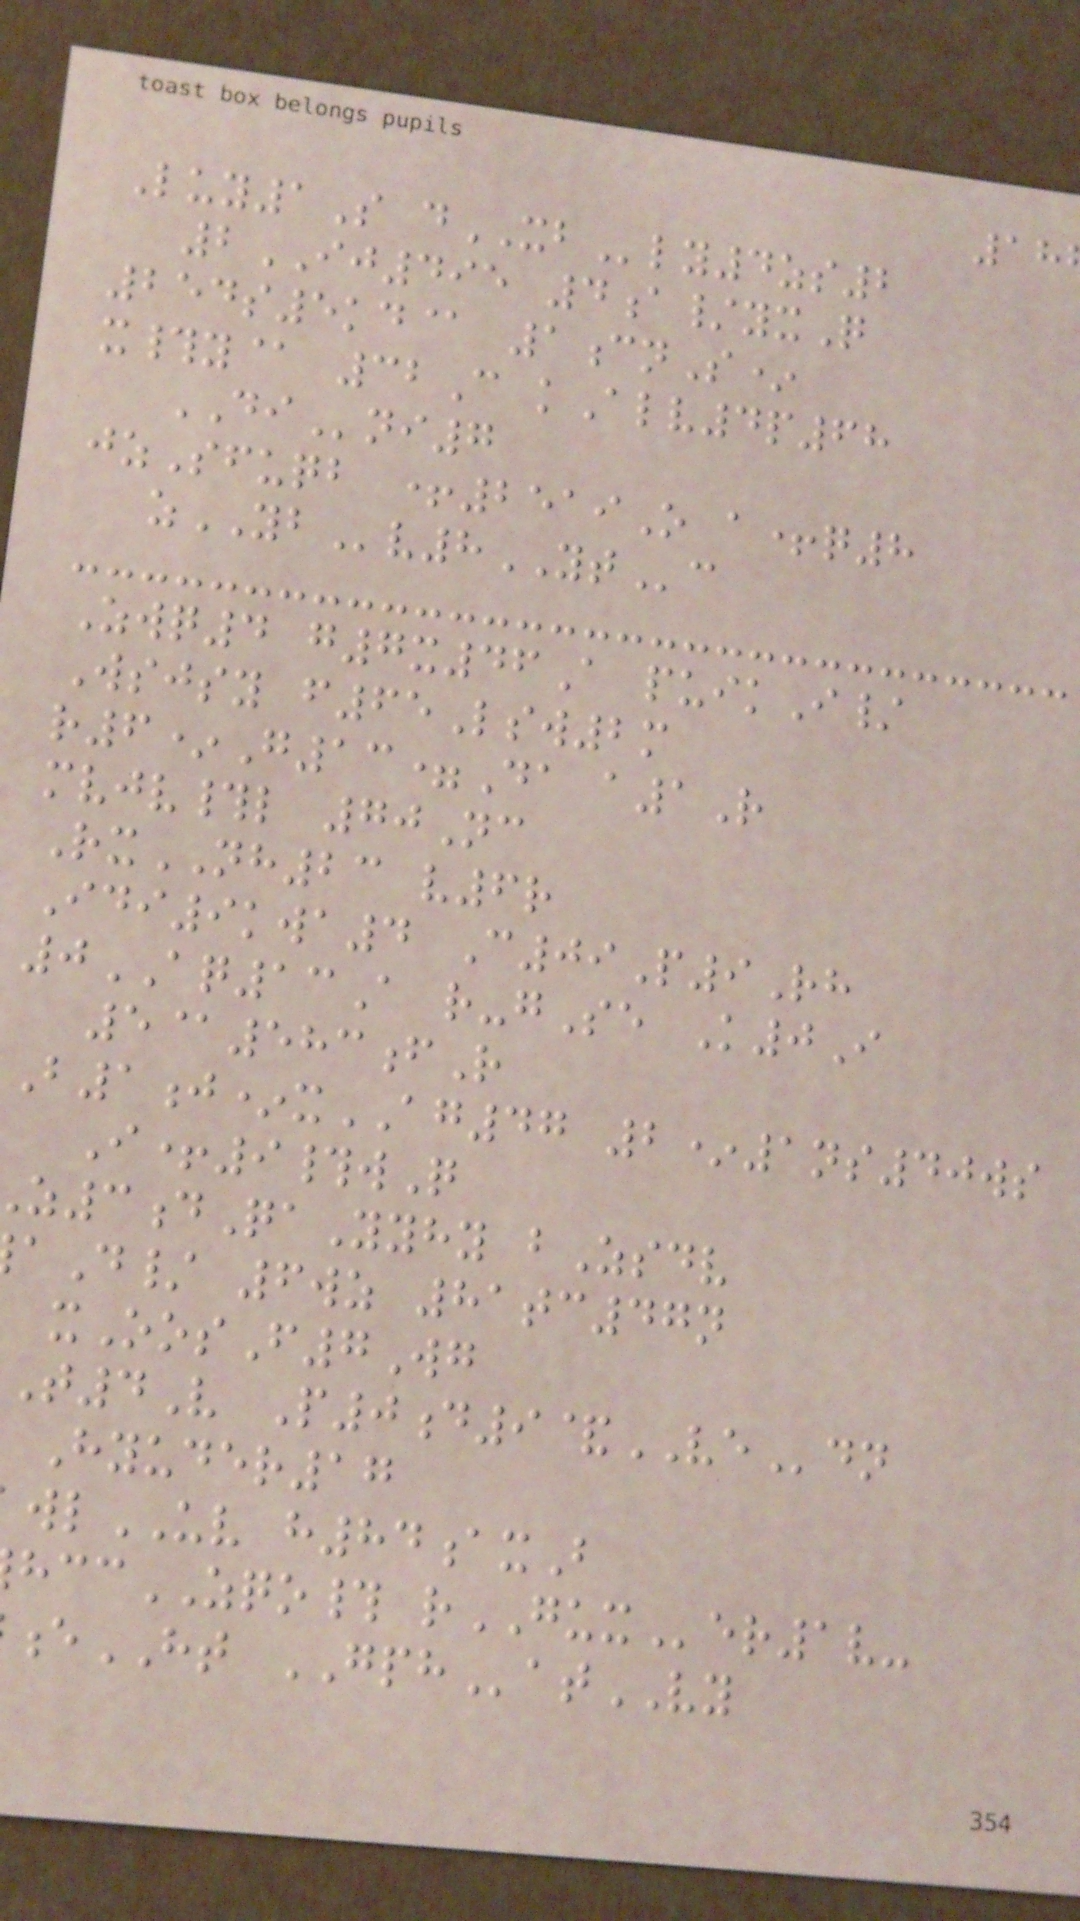Luy1S dXBly4zs2
2IJ495 4a/yxQ
254s5kd@ 1cnS*
x#y@ 32C kAlv4p68
DIni7
jzSfuqb +2519O a+q8
zYBv8YTc
Zwq4 g7x46A puikI/
Wsjsy f65Lsw2m
r6*G13=Da a1R
mvjv#l 70Nc
RxNH23 v6r
Idi9kwa4 C09P9Rh
0AQ13A r-gSe K0I
5@583fR
B1j*xAG47 2*1ns40ws
I+9#wQ
3dQaYyhy bZsdv
D/ 6wz 81tc47n
xOosF7Wg
T4V P0d9&VEdn
Hyuder17
wlUV h84axB
ZQO# rGUXer1v-
eHT GPHatVY
